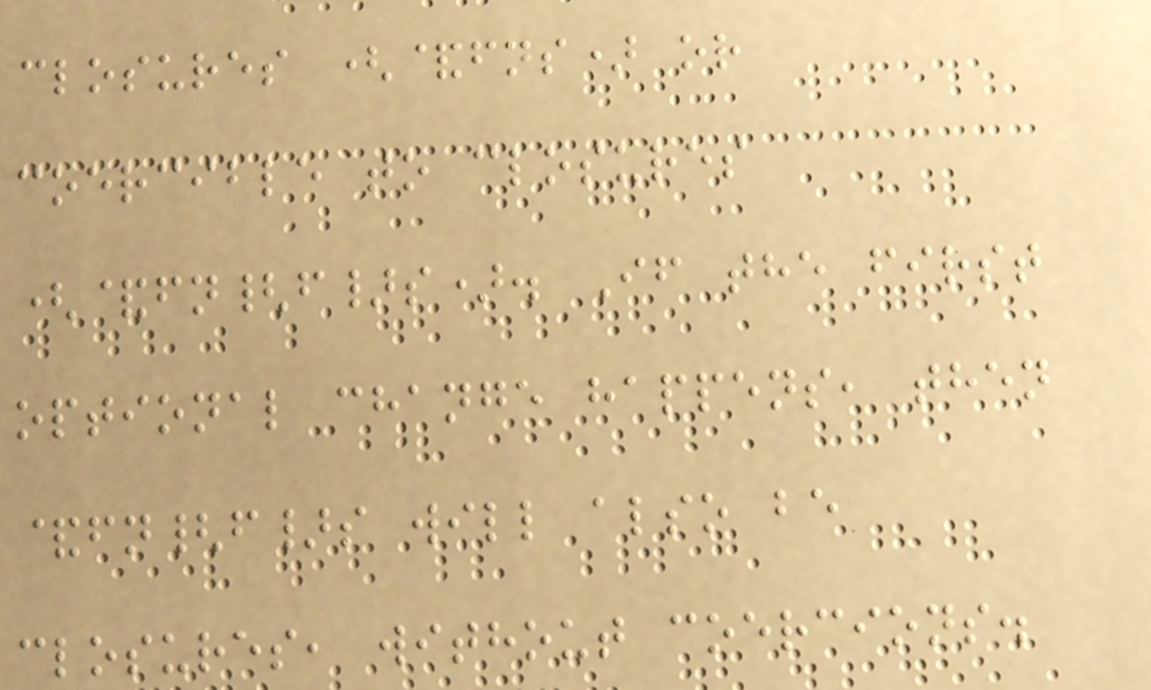closures (&fns) or
coercible to closures
(&fn{f}s). If the first
optional change happens, then
&fn{f}s will also be
closures, without coercions.
